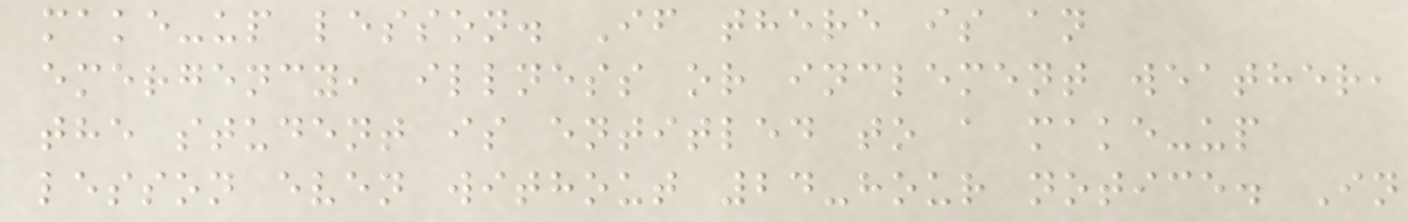make-up lesson. If there is an
emergency, illness or inclement weather,
the student is entitled to a make-up
lesson even without 24-hour notice. In
